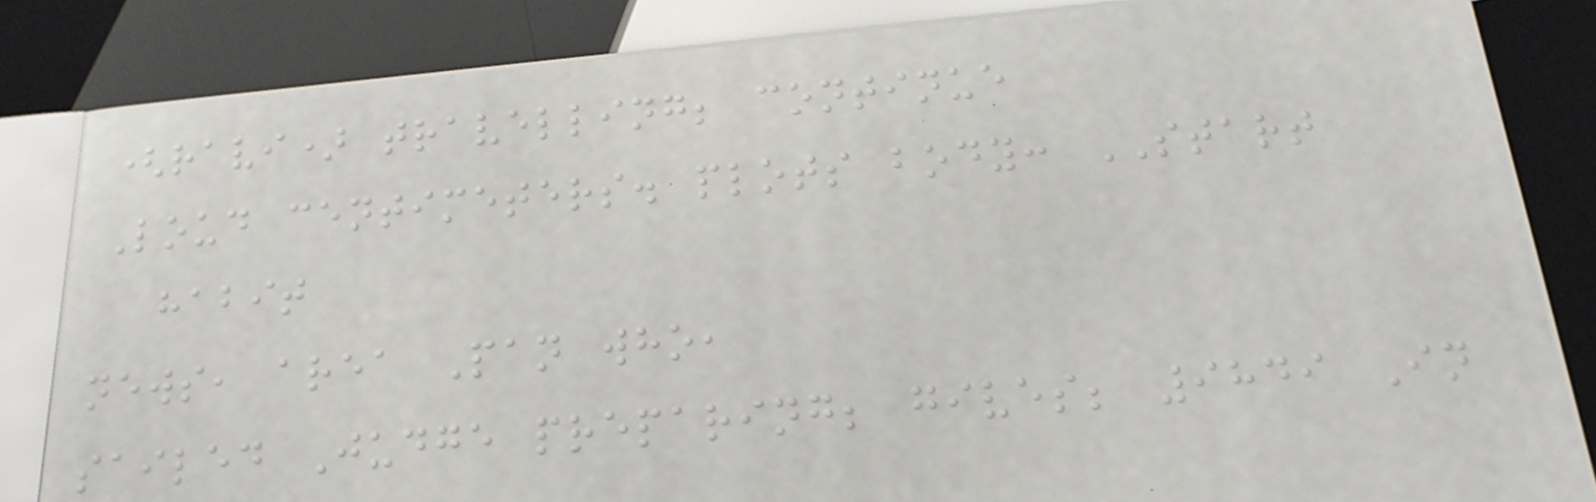(ravi) travelling; continue
Loud centimeters. plots body: START
habit
news, area Pan who,
sailed Judge preparing; gives; 9849 In
